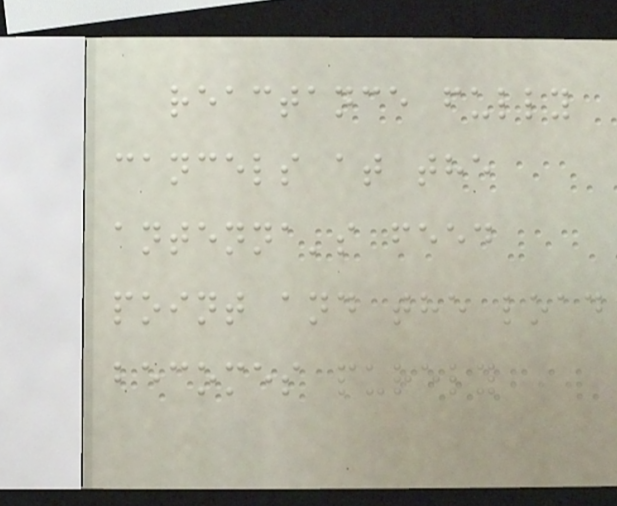reactance fully
cancels at the
antenna's feed
point and the load
becomes purely
